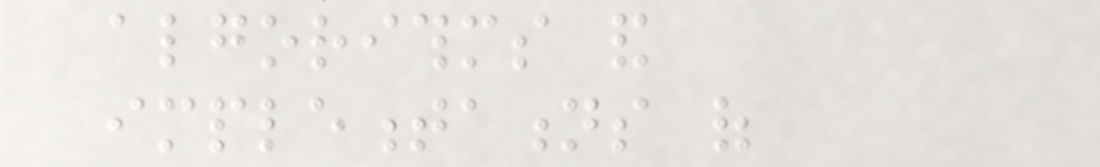algorithms and
implementations of
